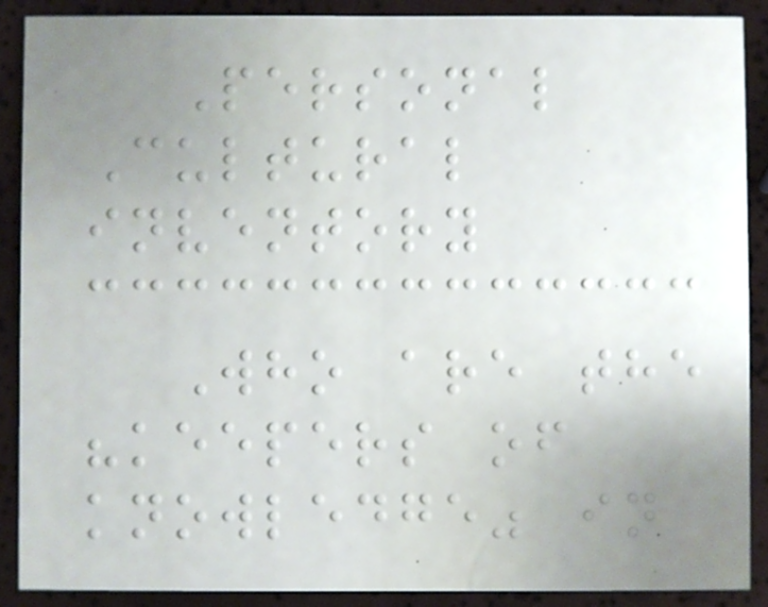Personal
Cultural
inventory
Who are the
"keepers of
knowledge" in
